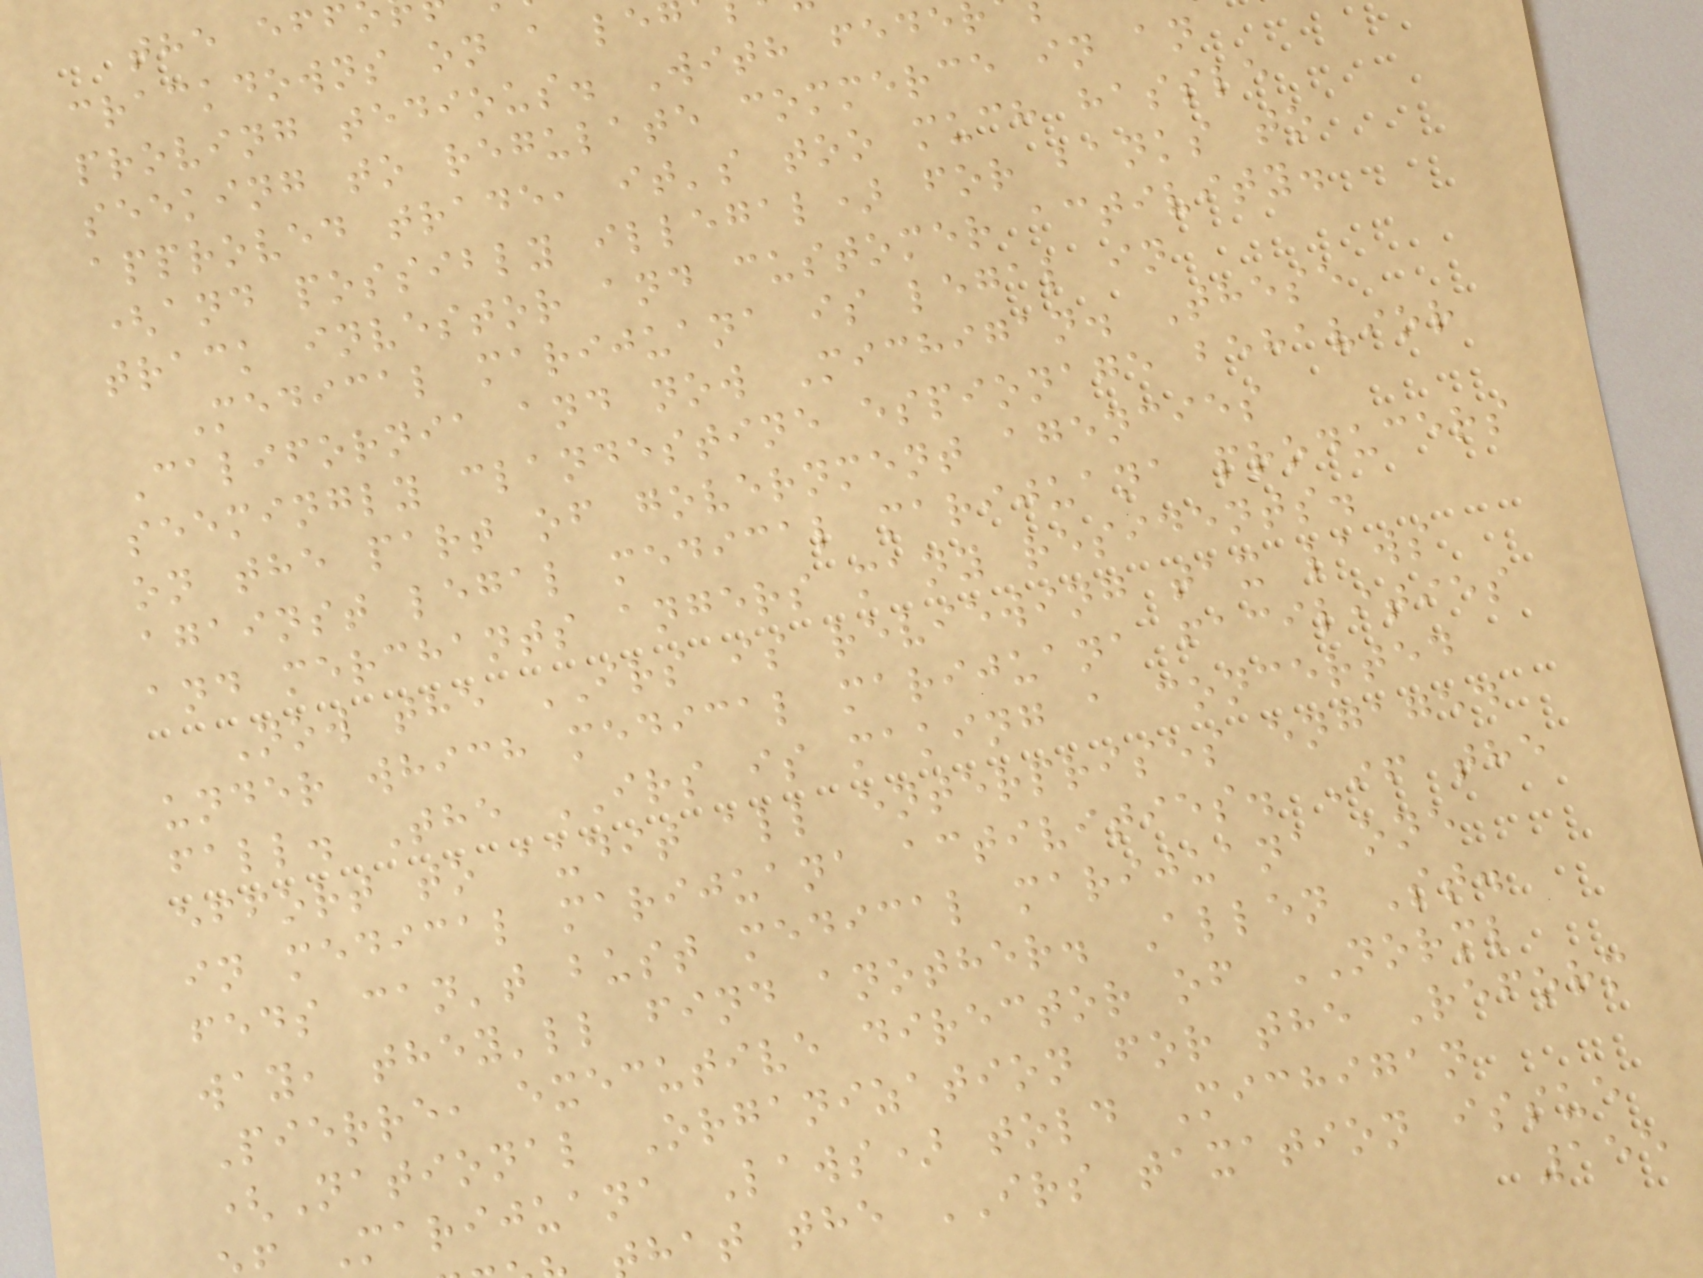crackdowns on a le
proving tedious. With fede
seeking to regulate commerce in an
approved trade, it's too much hassle
(and possibly illegal) for banks to
track investor and customer activity.
Medical marijuana is legal in
California and now Michigan. These
seemingly clandestine espionage behavior
on the part of government agencies
against legal medical marijuana producers
and merchants angers many residents.
Now the IRS is reviewing tax laws
under which medical marijuana facilities
fall. The IRS is making a concerted
effort to audit all enterprises engaged
in medical marijuana activities. If the
feds can't bust medical marijuana one
way, they'll find another. Allen St.
Pierre, executive director of NORML
(National Organization for the Reform
Marijuana Laws) told Michigan
hat the IRS taxation issue
155
